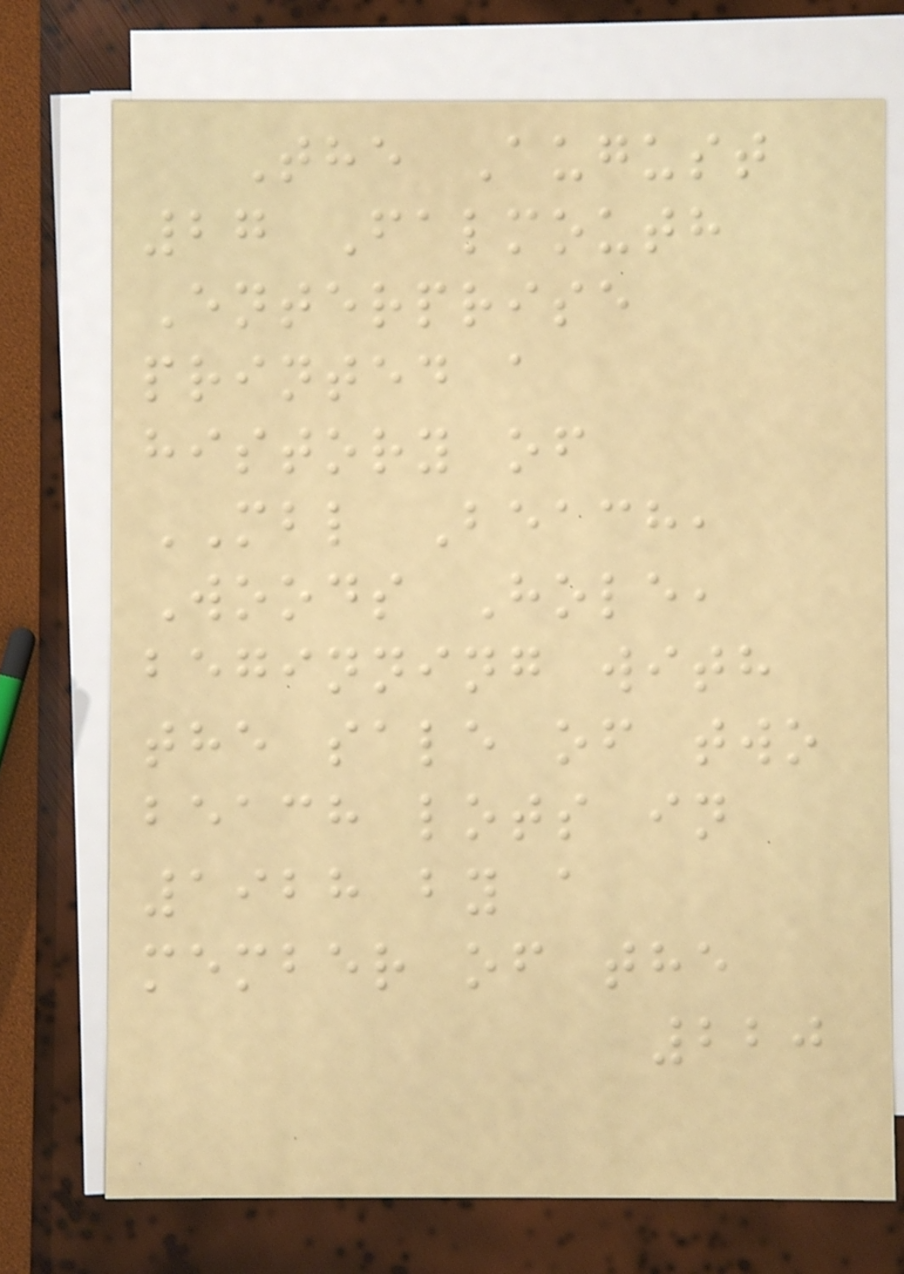The August
27 Falmouth
Enterprise
printed a
history of
MBL Beach,
Woods Hole,
beginning with
the sale of two
beach lots in
1928 by a
member of the
220
